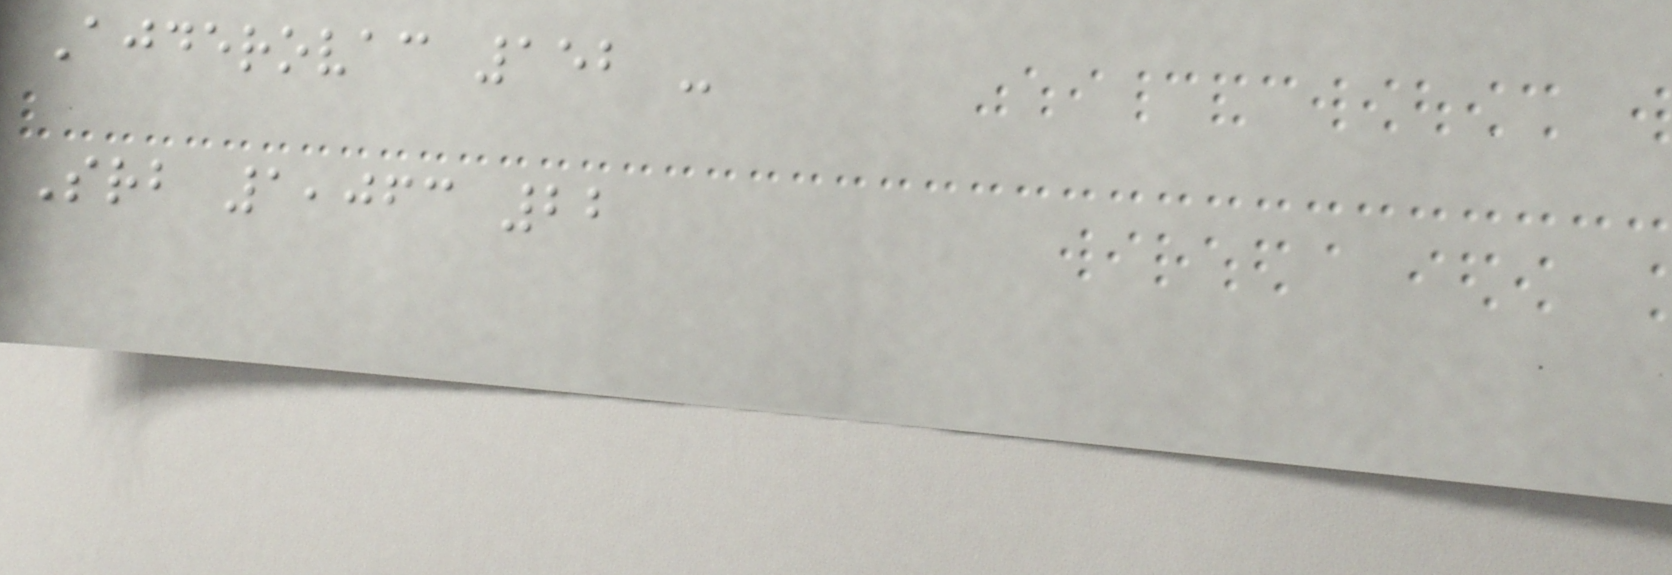Ajderovac 152 -
Srb 1,063 22
